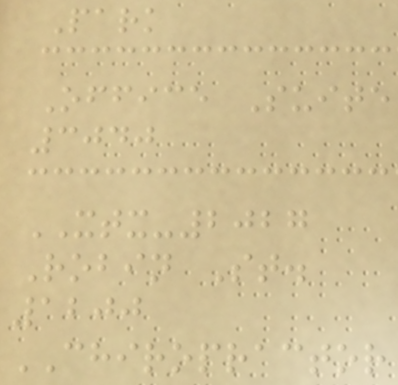Park
Office Suite
3040
XTX-2027
Robin St.
1200
CHIROPRACTOR
